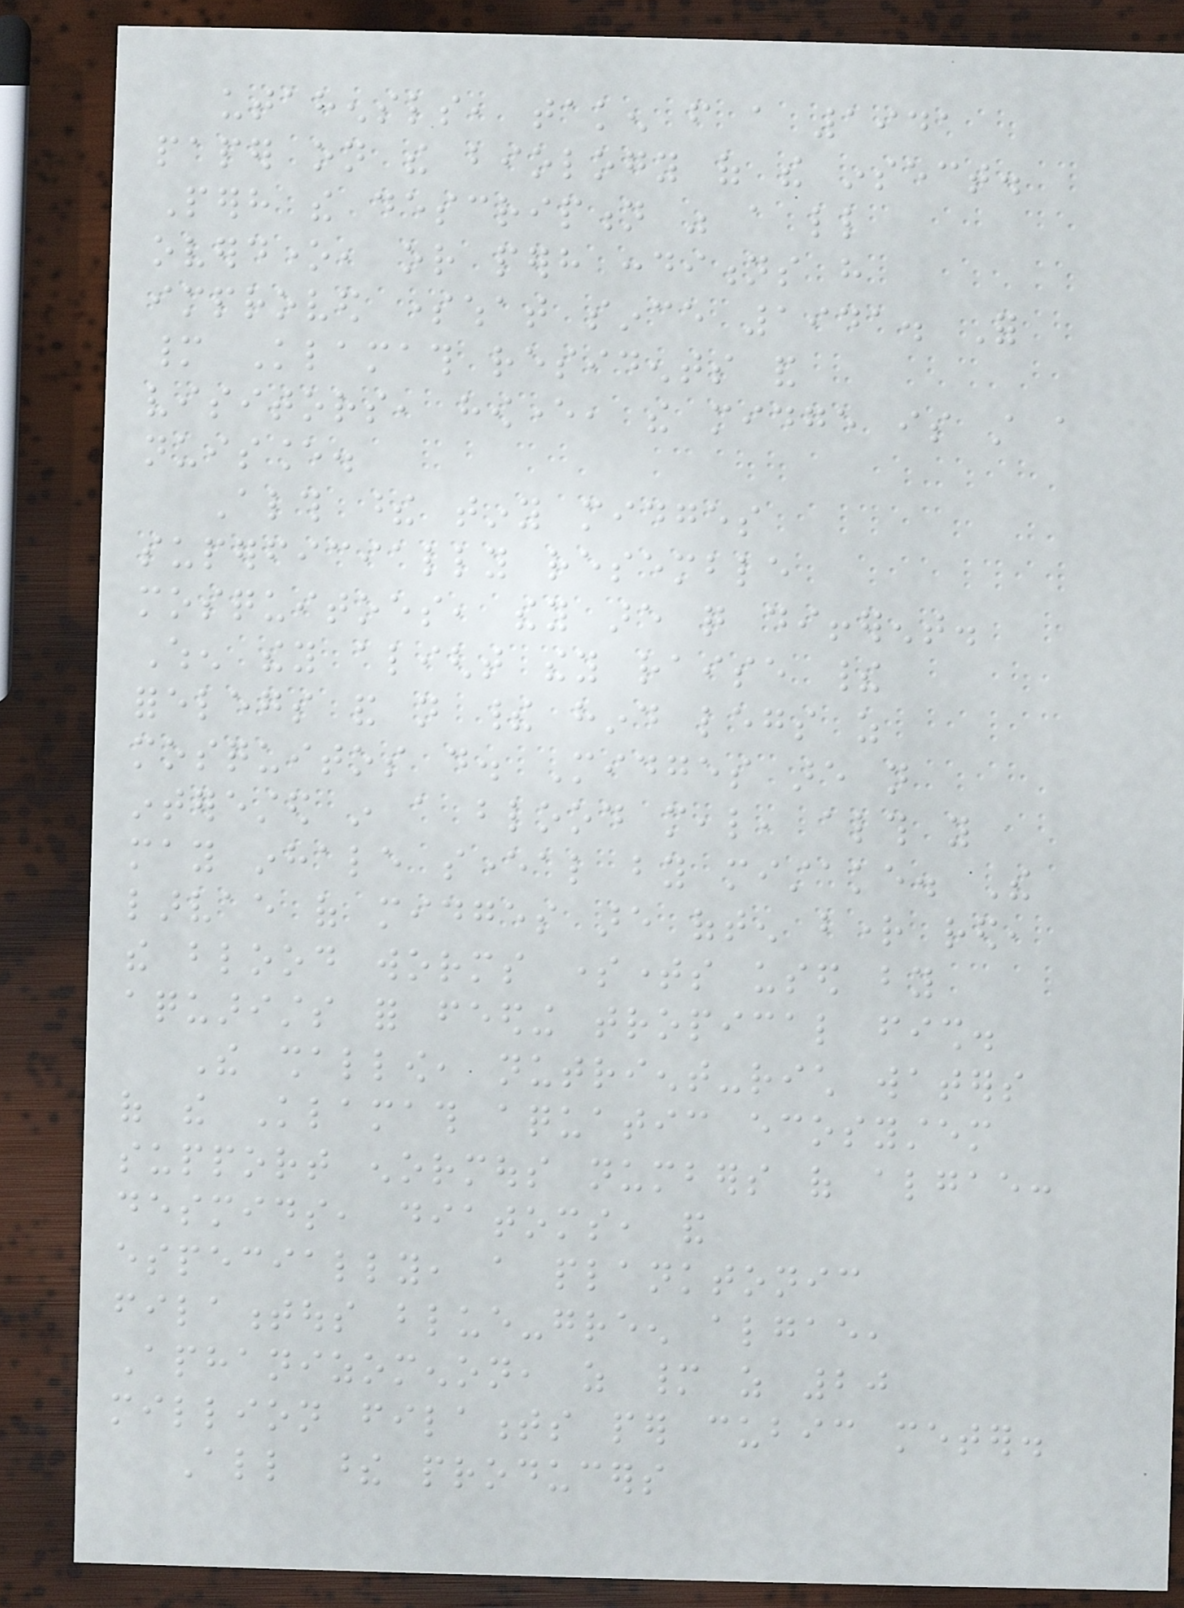utahensls, taken from a 1941
paper on the biology of the insect.
Perhaps the description was a little
overdone, or perhaps conditions have
improved somewhat since 1941. For
many Klamath residents and
visitors, however, the midge is still a
nuisance.
Although these tiny midges
superficially resemble
mosquitoes, they are quite different.
When they alight they raise their
forelegs and not their hind legs as
mosquitos do. Midges are not
interested in a blood meal, although you
may inhale several by mistake. The
larvae of midges are often bright red,
the blood worms sometimes used by
aquarists for feeding tropical fish.
The shallow, nutrient-rich waters
of the Klamath aquatic ecosystem
support enormous numbers of algae:
desmids, diatoms, and
especially, a planktonic
filamentous blue-green algae,
Aphanizomenon, as many as 20
million filaments per cubic meter.
All these producers
